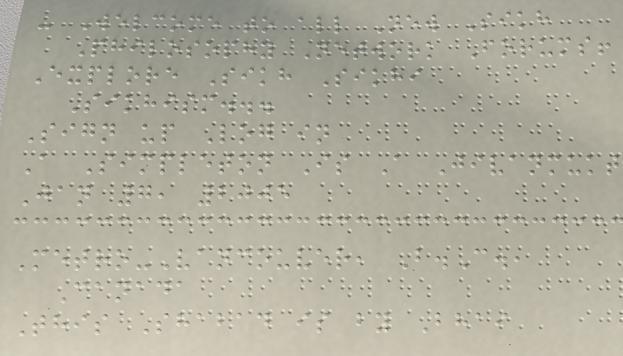- Welcome to all New Sikh
Philosophy Network Forums!
Explore Sikh Sikhi
Sikhism...
Sign up Log in
A Simpleton Is A Jivanmukt
Jan 7, 2005
Metro-Vancouver, B.C.,
Canada
This Shabad is by Bhai
